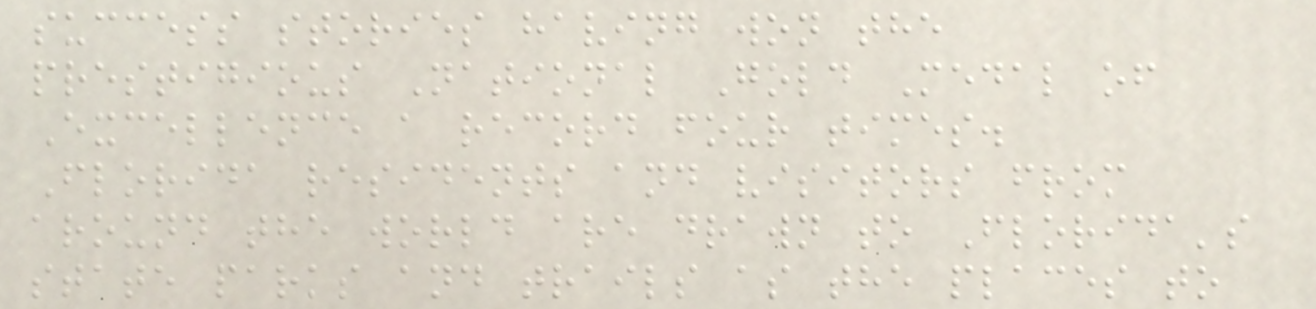success stories having won the
prestigious National Gold Medal of
Excellence a record four times.
Florida residents and visitors from
around the world are drawn to Florida's
state parks and trails as the places to
